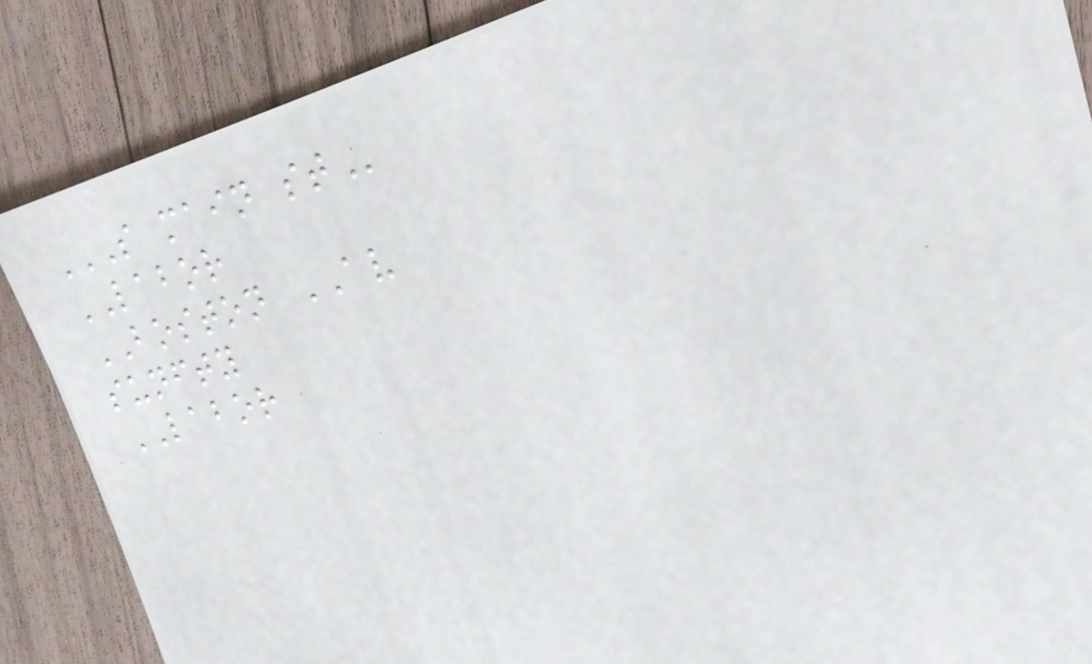S MAIN ST
LABOR
BOSTON AV
sunfty
LABOR
